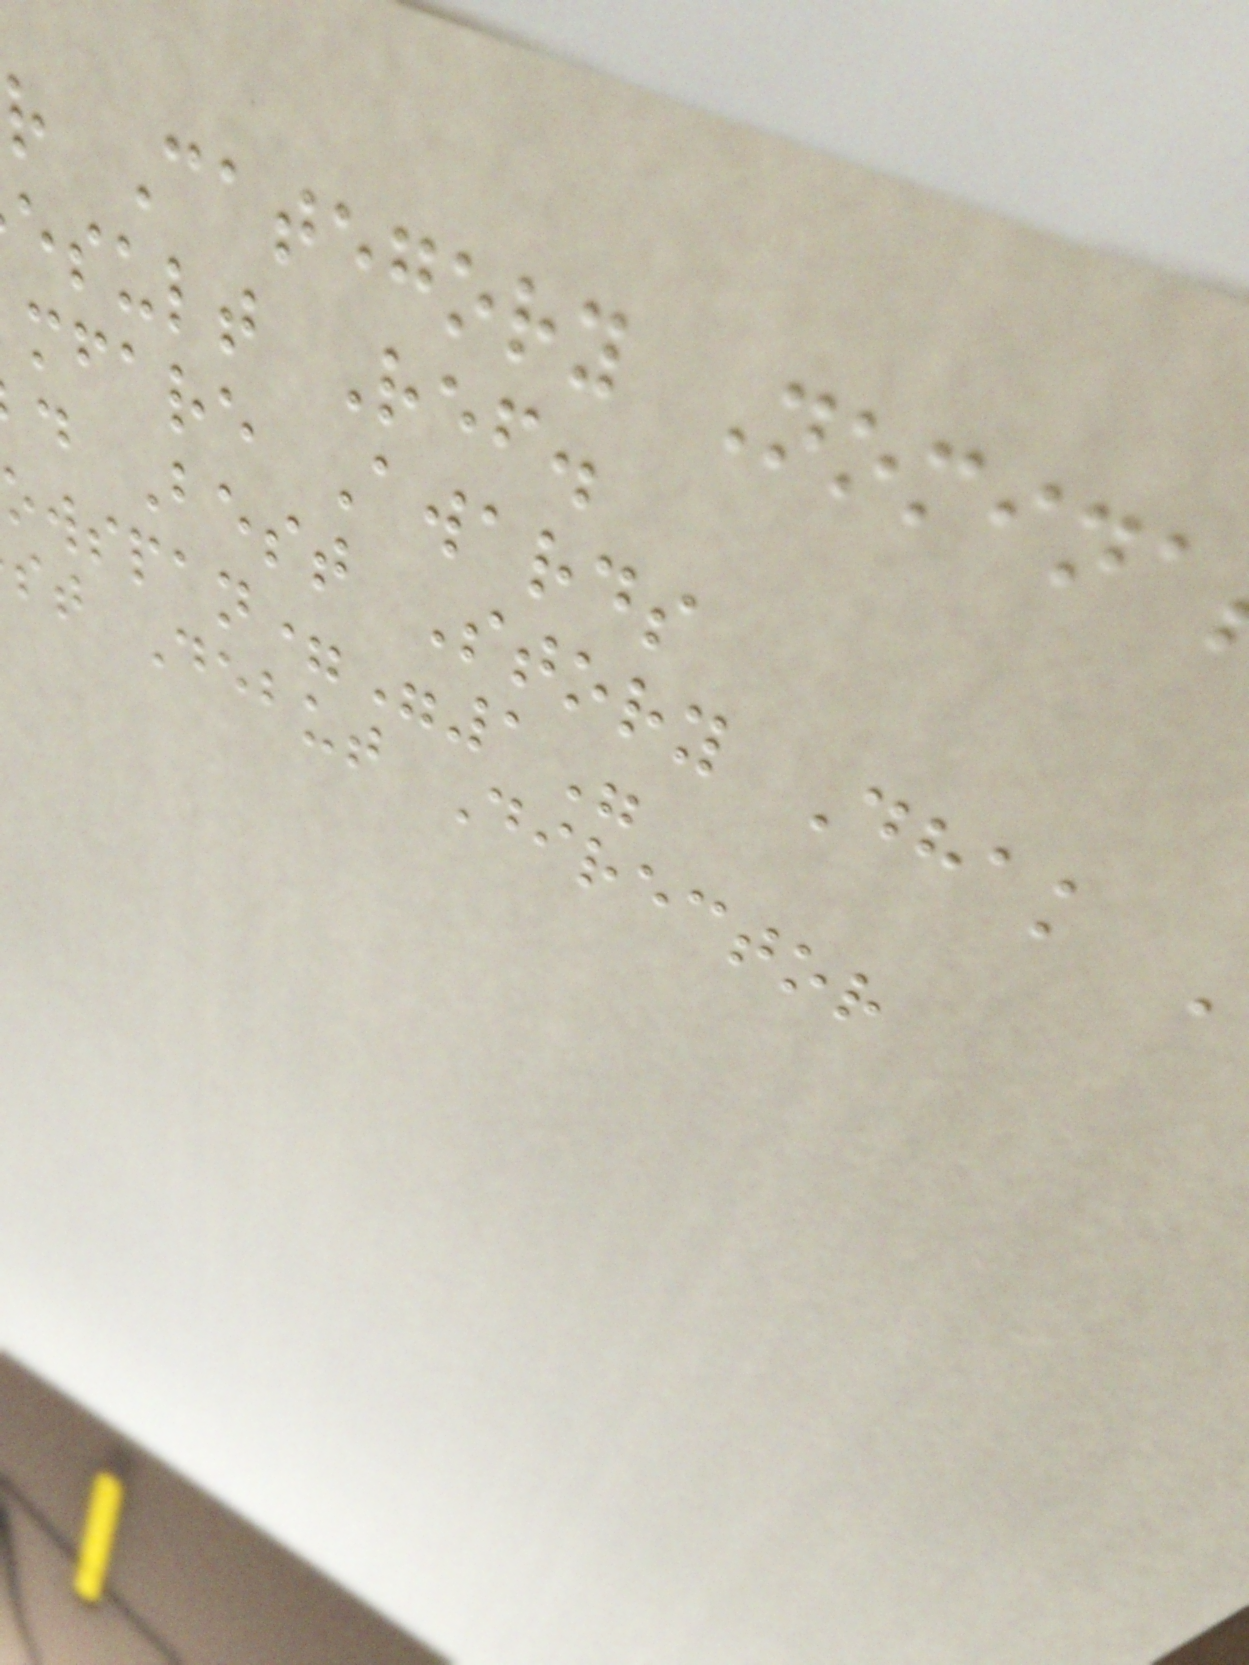r Category Nomina
esult Ref.
mfare Awards
d Best Story Dhak
owspan="1"
st Debut Director
